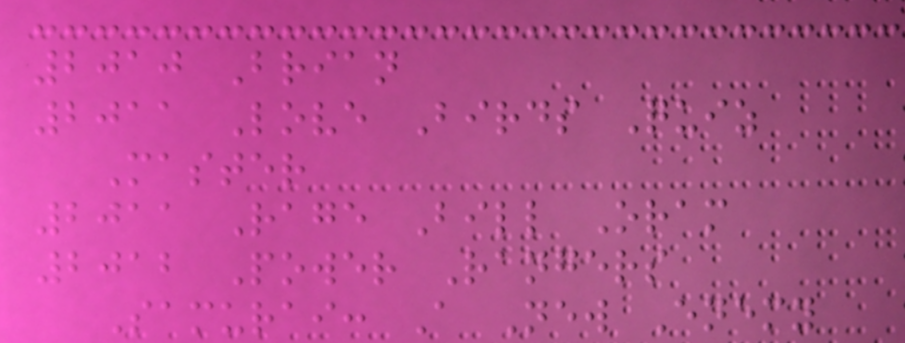2010 Brian
2011 Love Birds Quiz
Master
2011 Rage Bill Oram
2012 Power Rangers
Samurai: A New Enemy
